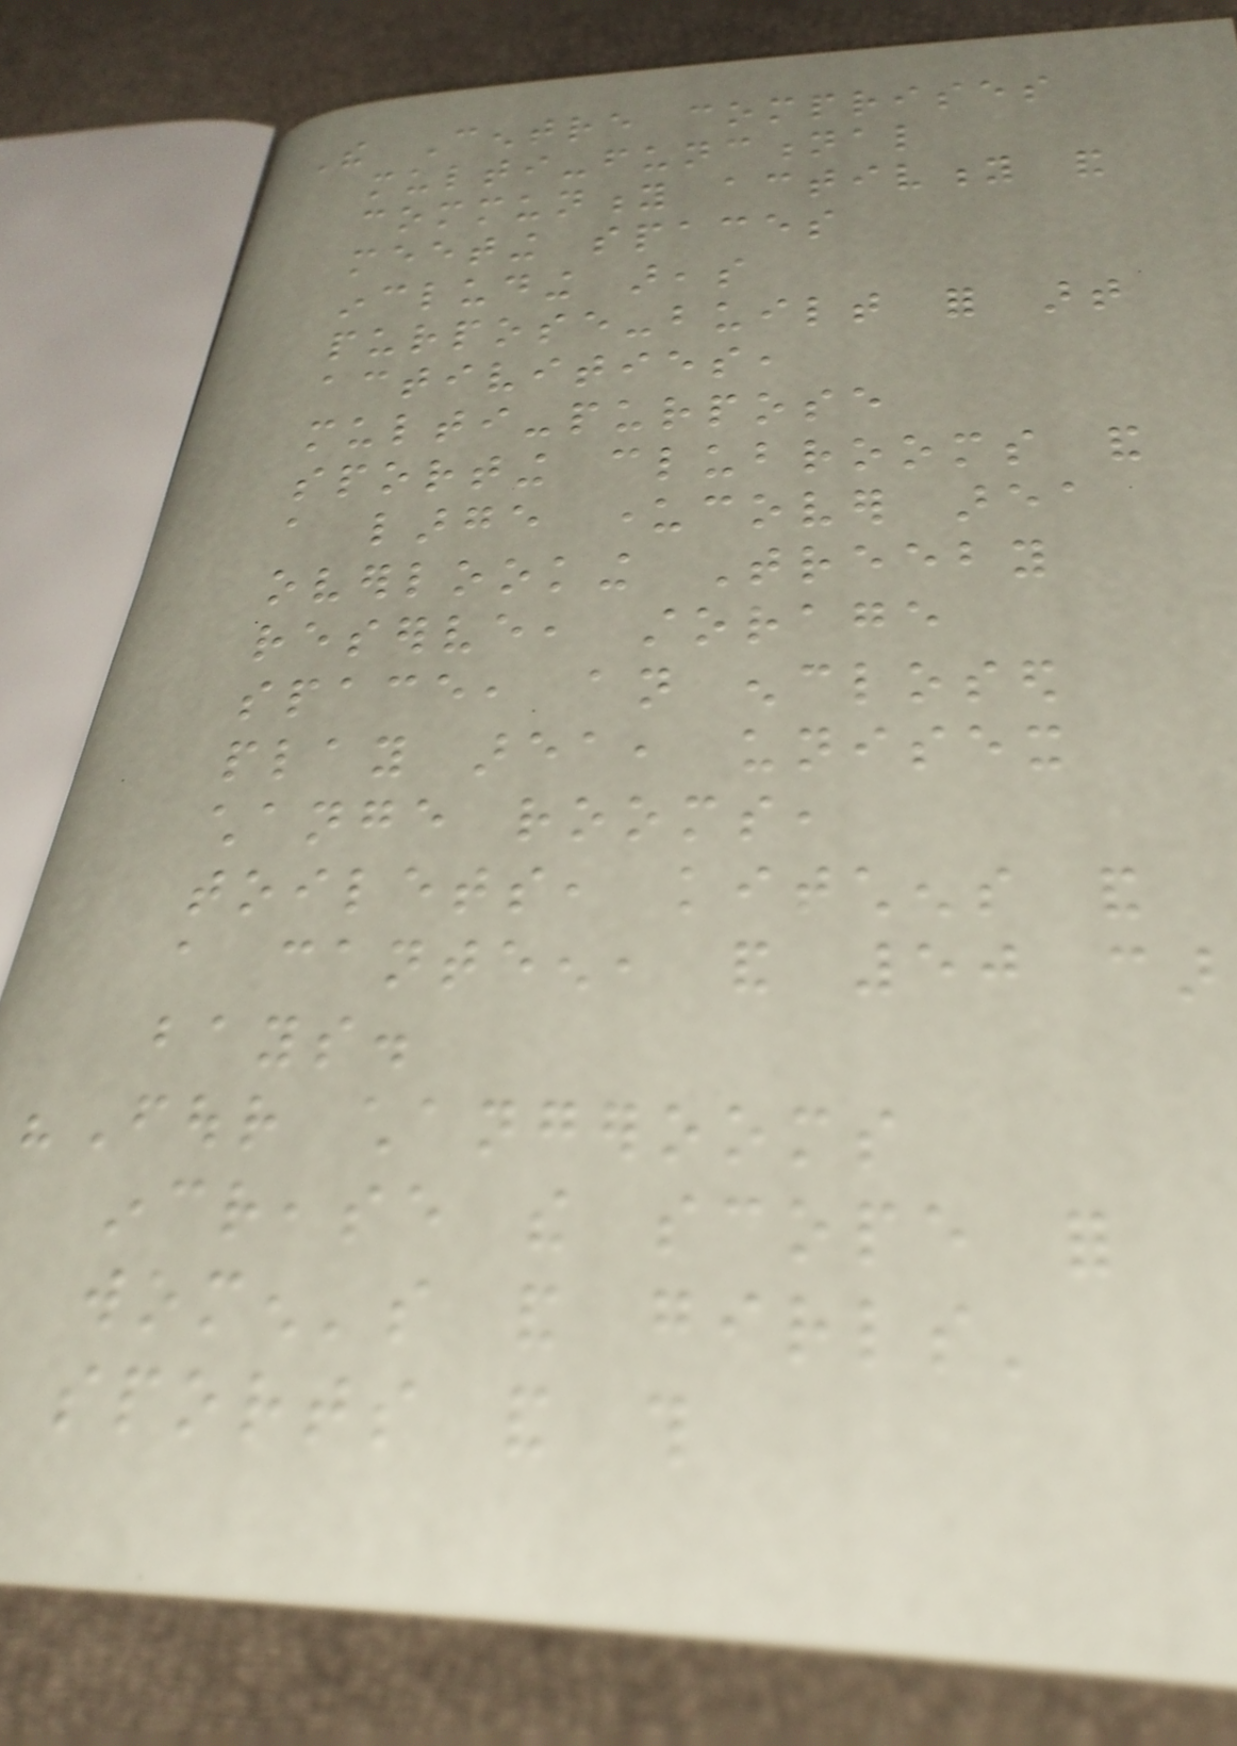The Centre comprises
multi-functional
community activity and
meeting spaces
including areas
purpose-built for art
activities,
multi-purpose
sporting clubrooms and
a large undercover area
overlooking Treeby
reserve, storage
space, an enclosed
play area, unisex
change rooms,
toilets, kitchens and
a canteen, and 50 car
bays.
"Four changerooms
increase the scope for
women's and girls'
sports and this
